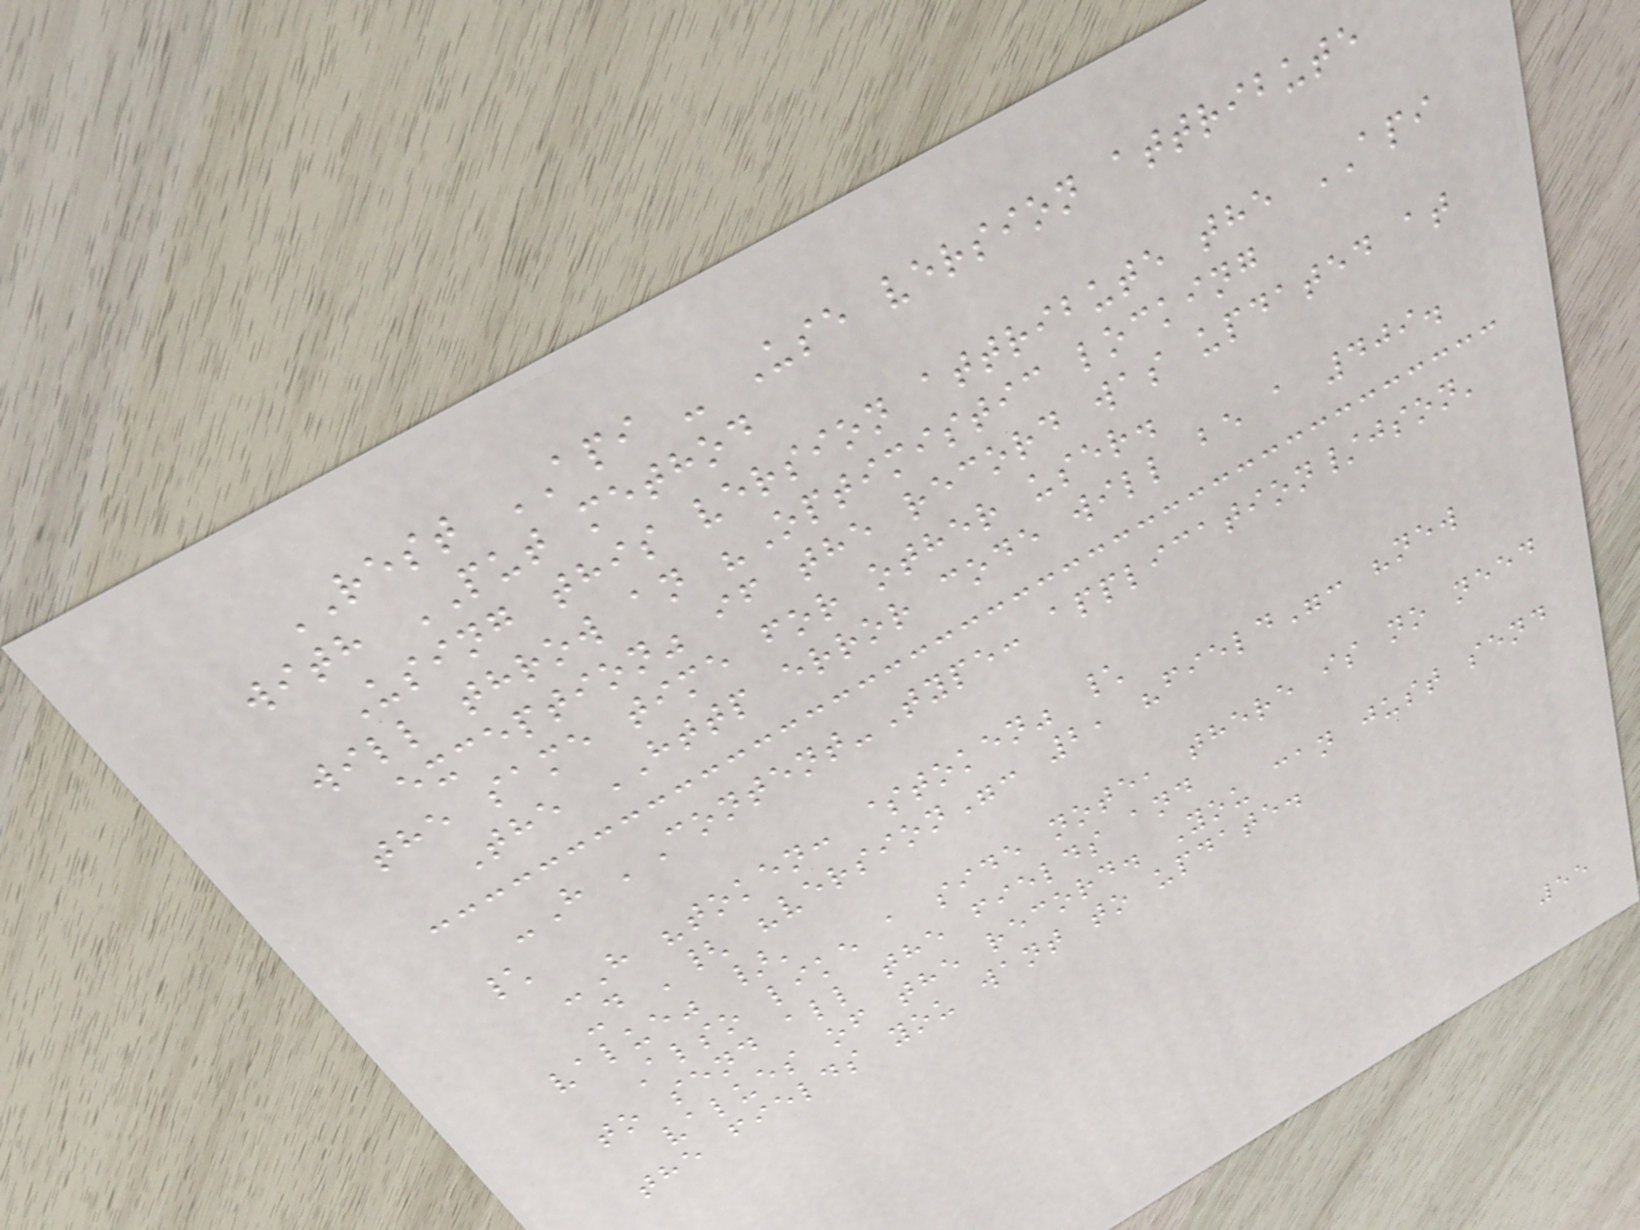REST API - Use version attribute
with PUT method
Using this version attribute the API
will throw an "Optimistic locking
exception" if the record was updated at
the same time for other user.
The HTTP error code will be a 409.
-H 'Content-Type: application/json'
\
-H "token: $token" \
-d '{ "version": 2, "field": "new
value" }'
Also like a side note, there is no need
to send all the fields and
values of the record. You can just send
the fields you want to update.
55
